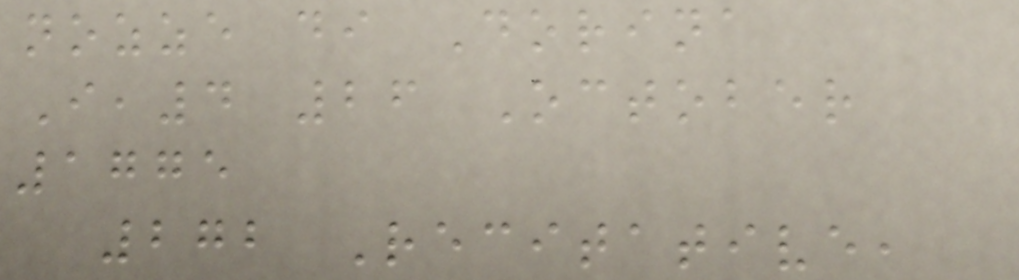nozze di Dorina
I,4 26 October
1775
272 Recitative,
